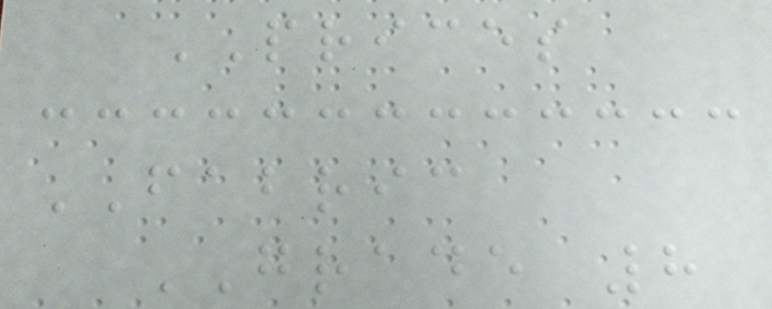PRICES
FABRIC
GRADE 8
